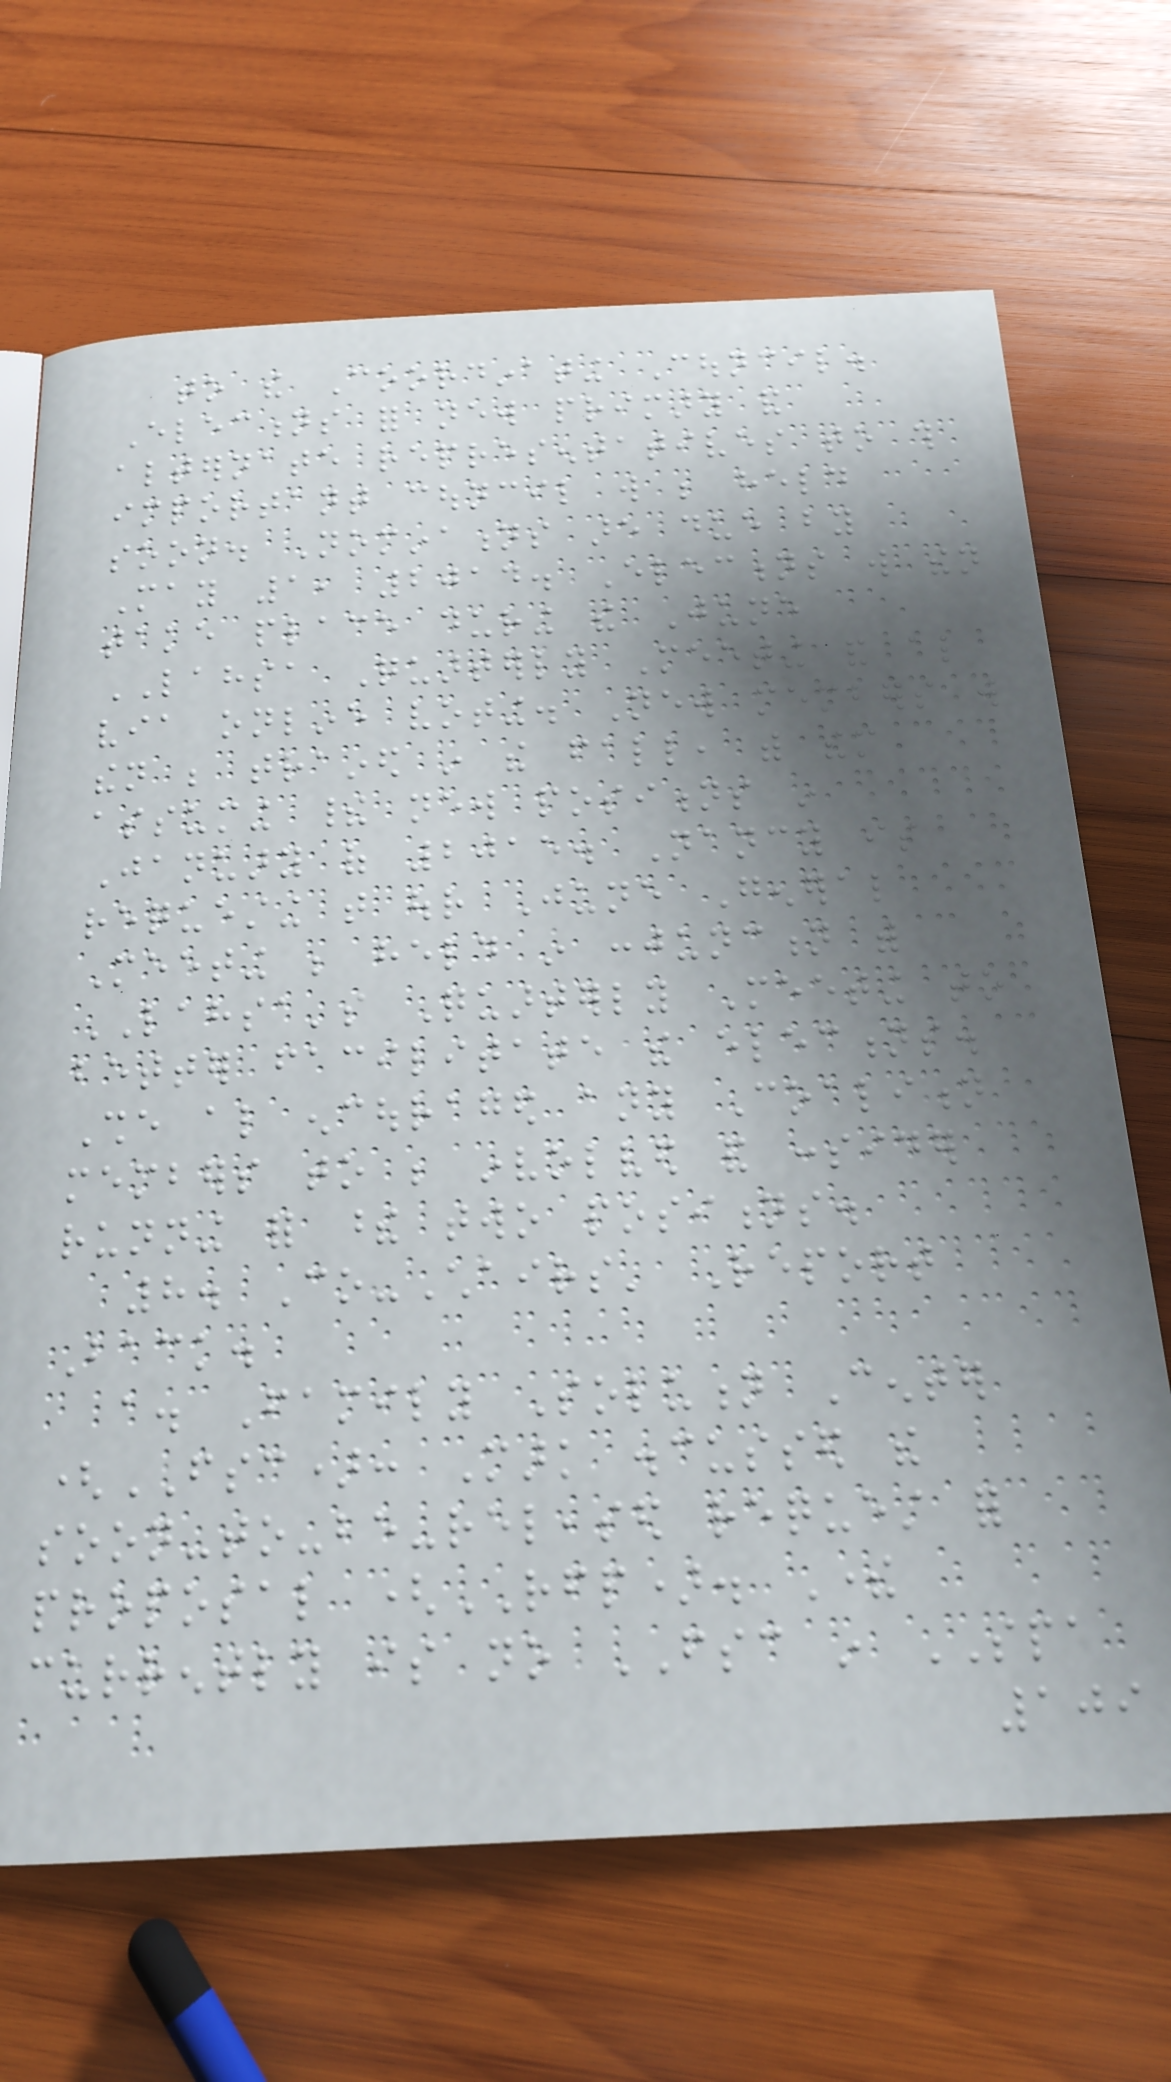to the Coordinating Council.
Elections for new primary and
alternate representatives to this
important council will be held
soon. Nominations are due by
May 1, 2014. Elections will then
take place during the June
LAHSA Quarterly Meeting and also
via online voting. New members will
then be trained in the fall, with them
assuming their new positions in
January of 2015. Nancy is
requesting that our June General
Meeting be held in conjunction with
LAHSA's Quarterly Meeting to
better facilitate the elections.
She also encouraged any Coalition
members to be involved and consider
running for these two positions.
8. Co-Chairs' Report
Back.
a. Family Solution Center
(FSC): Mark discussed the
soon-to-be-released request for
proposal (RFP). There
currently is no FSC in SPA
109
